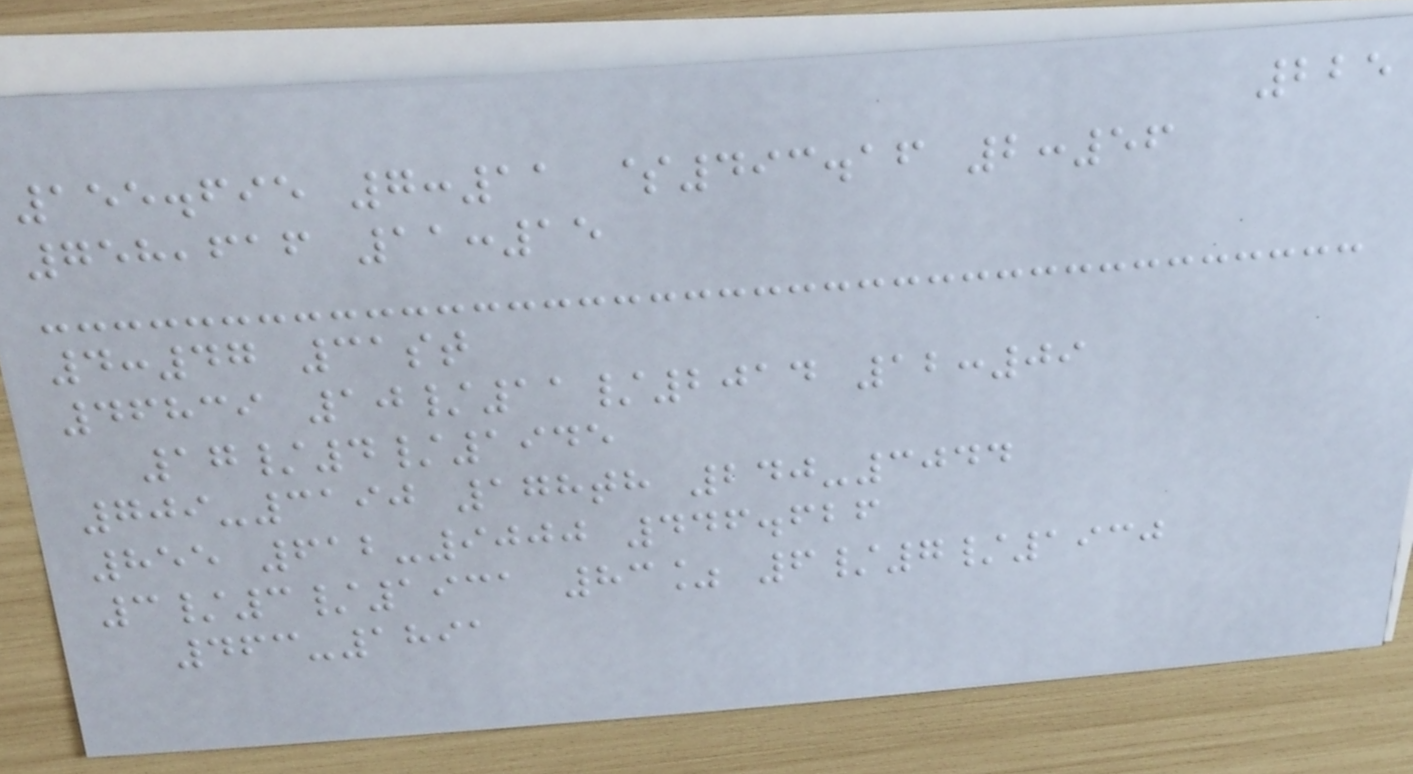225
155.695 7:11 $493.16 2:56
758,616 11:15
4:47 31st
46839 10/11/2014 12:09
17/4/1945
709-3190 178th 240-3044
855 612-9000 446.626
3/3/1931 83% 6/7/1930
463-1891
